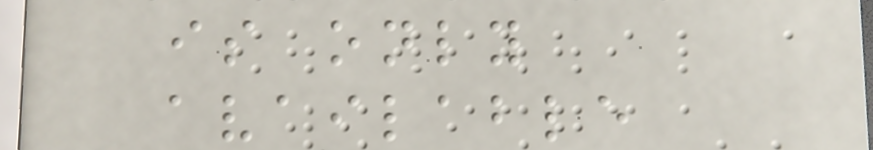is only
available
